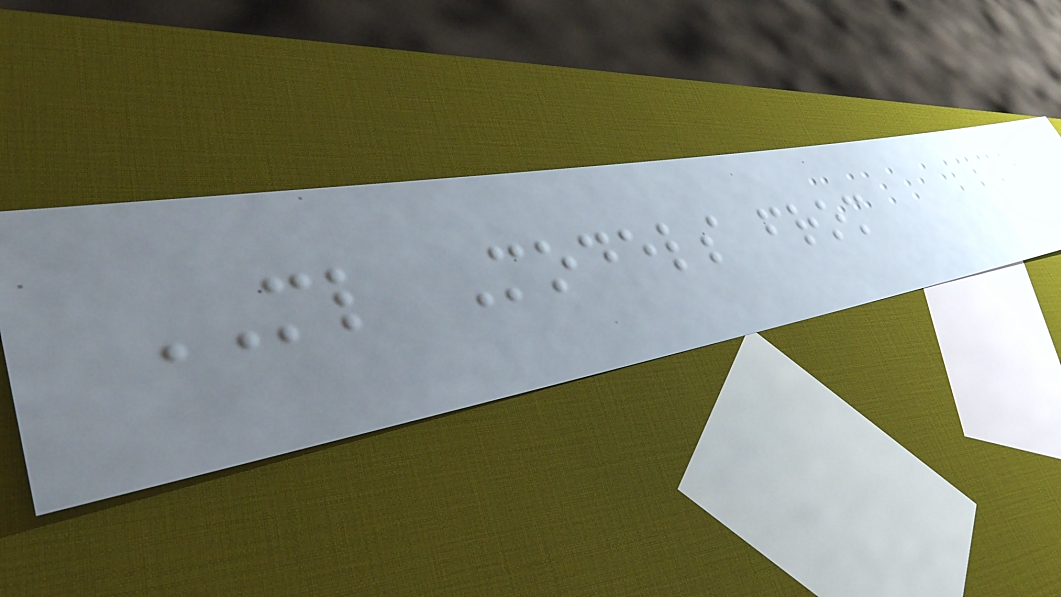ML Models from
